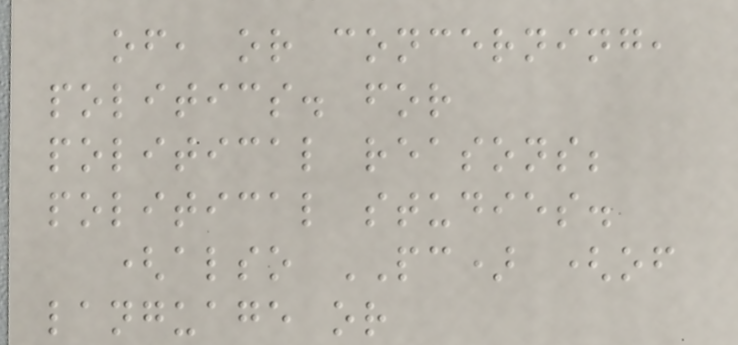of, or concerning,
politics. for
political reasons;
political studies.
(also PC) (of
language or
